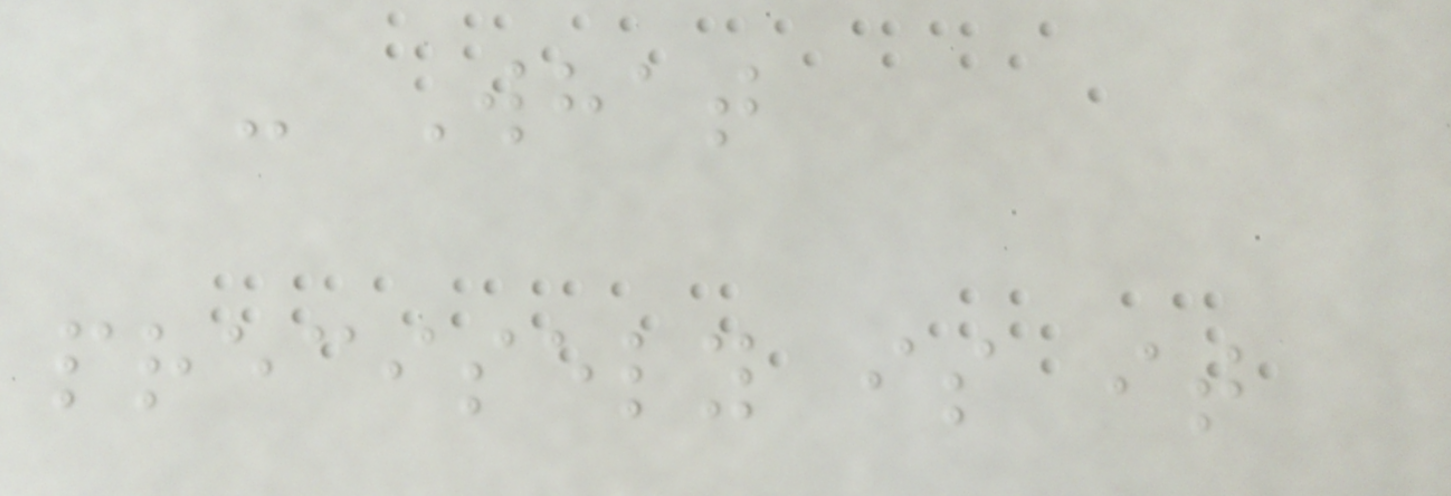- What
precisely is it
